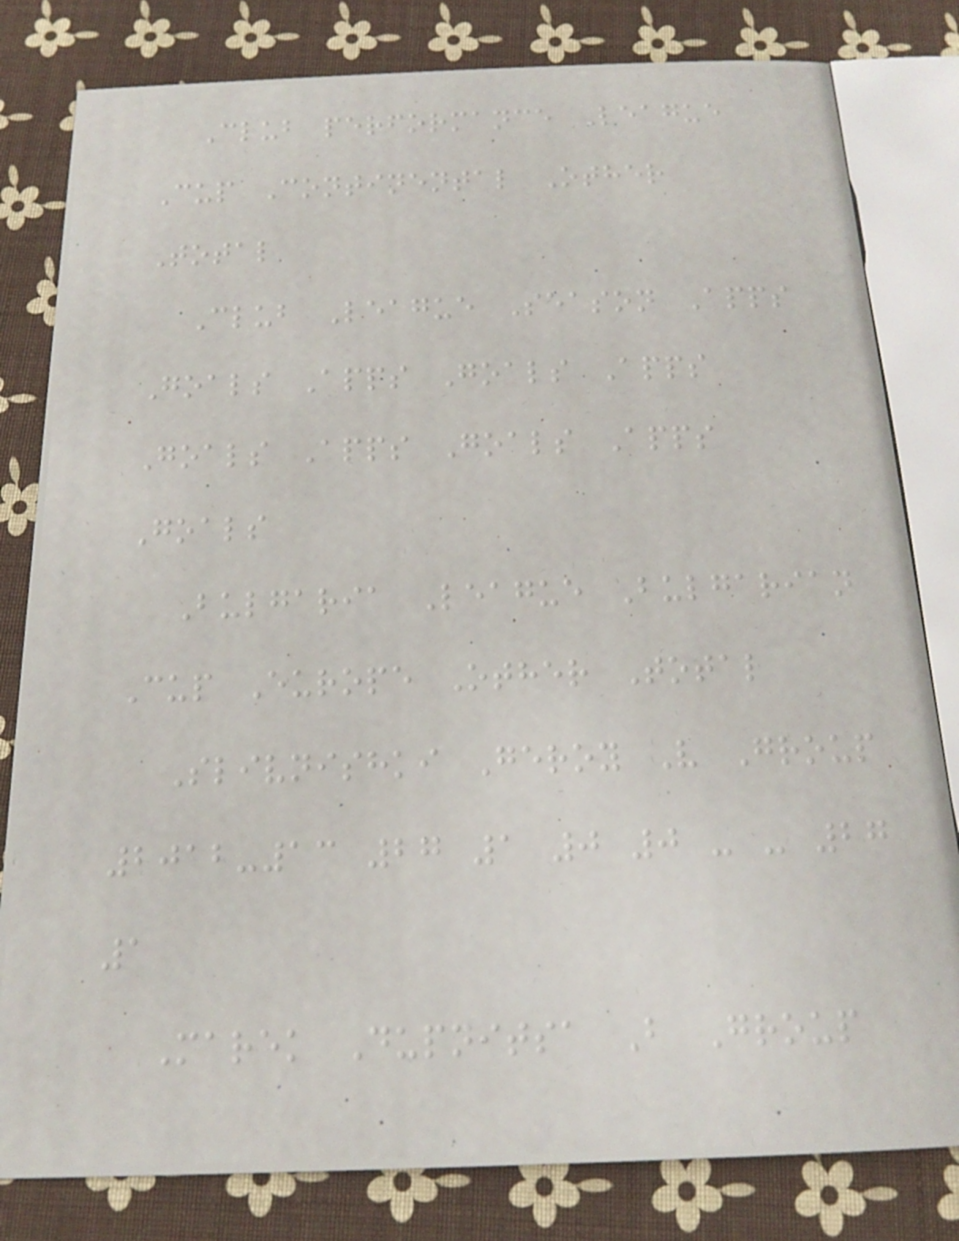Club performance League
Cup Continental Other
Total
Club League Season Apps
Goals Apps Goals Apps
Goals Apps Goals Apps
Goals
Bulgaria League Bulgarian
Cup Europe Other Total
Slivnishki Geroy V Group
2012-13 27 1 0 0 - - 27
1
Marek Dupnitsa B Group
